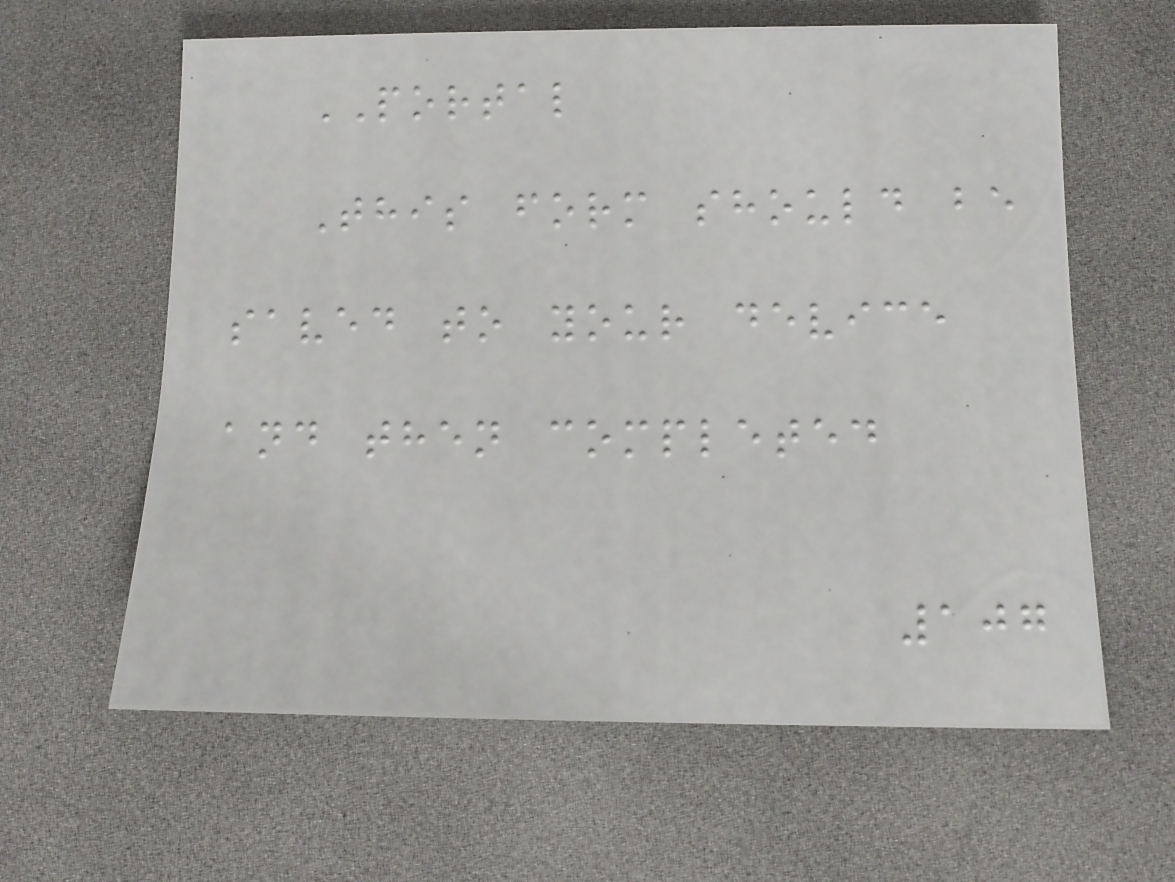PORTAL
This form should be
saved to your device
and then completed
107
